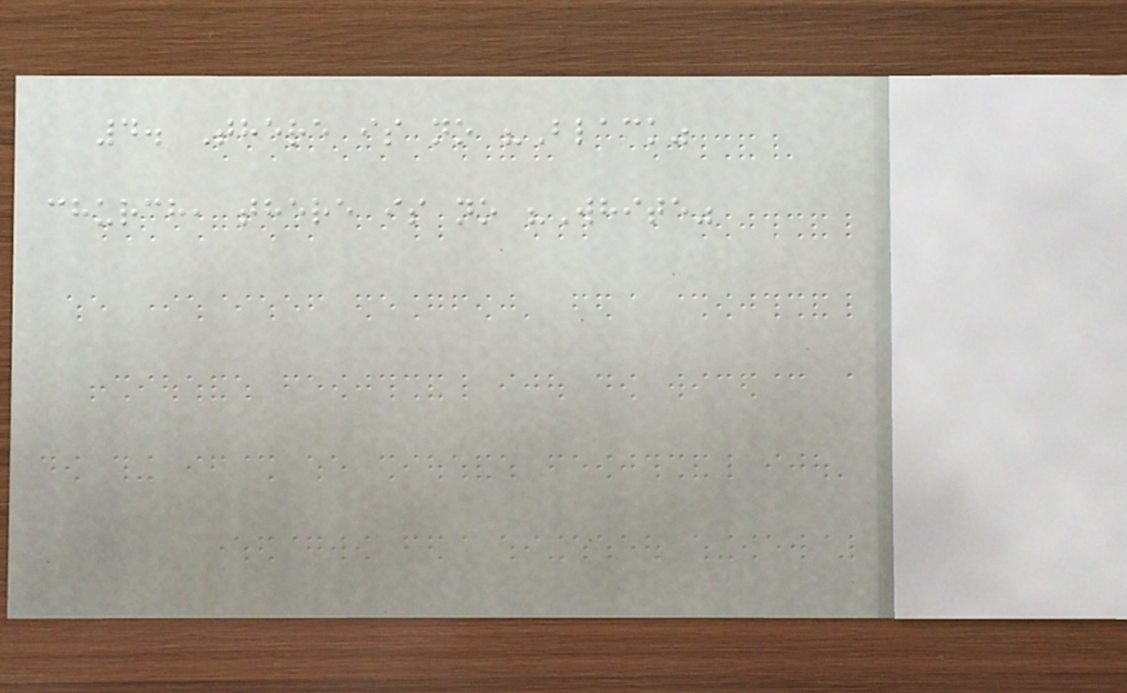4. There is no "Black"
church, there is no "White"
